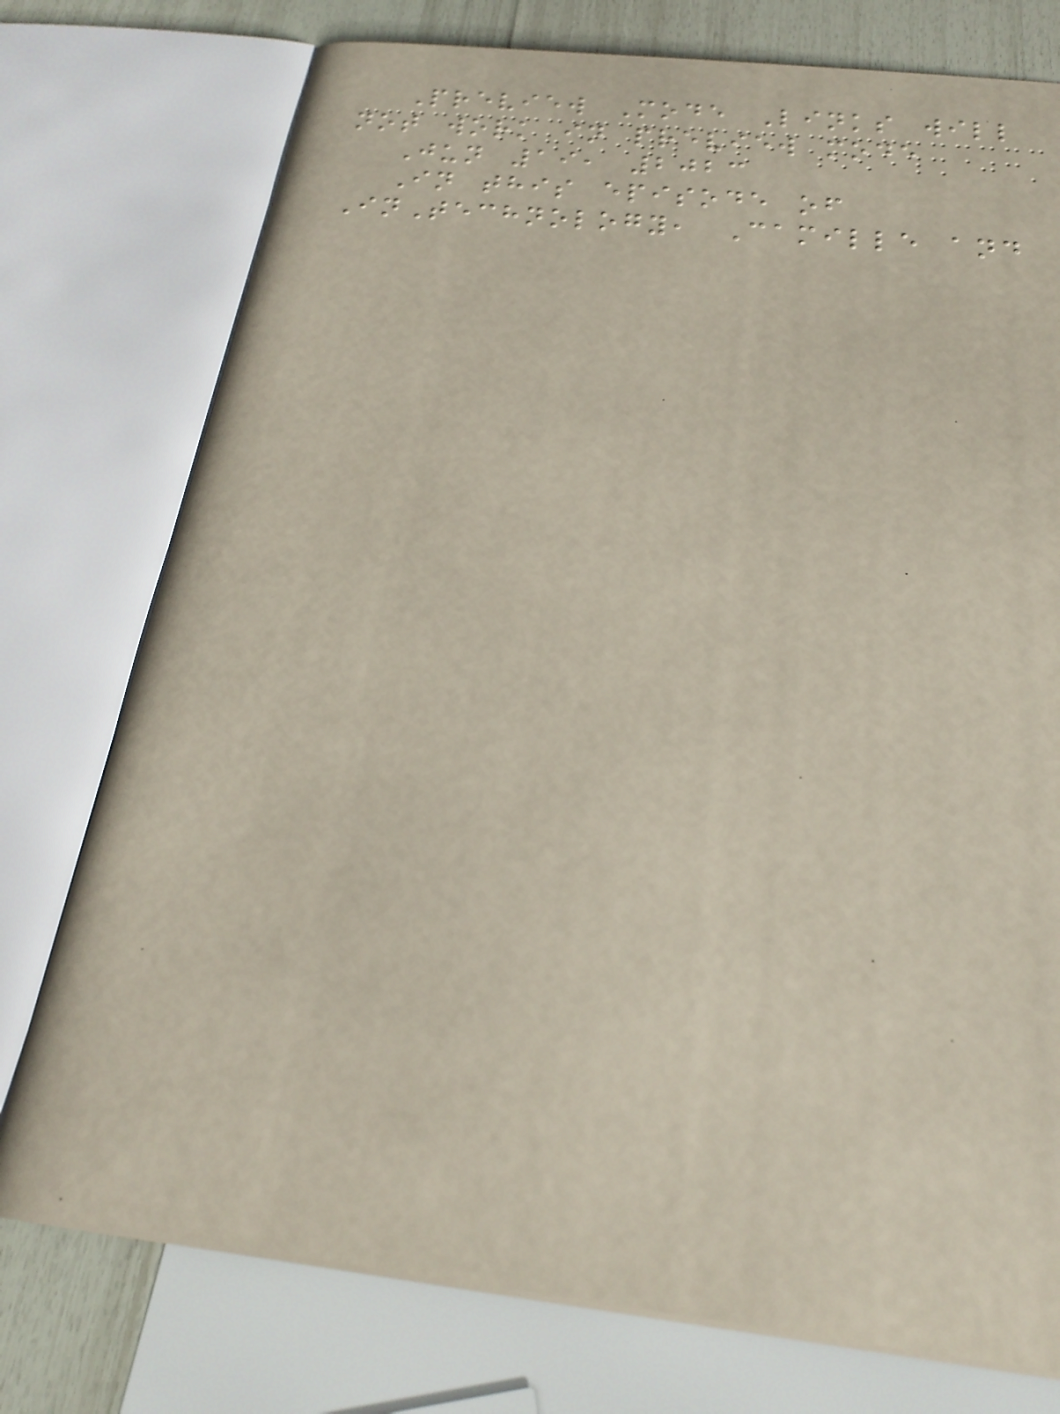Preview Mode Links will
not work in preview mode
Jun 19, 2023
In this episode of
InTechnology, Camille and
